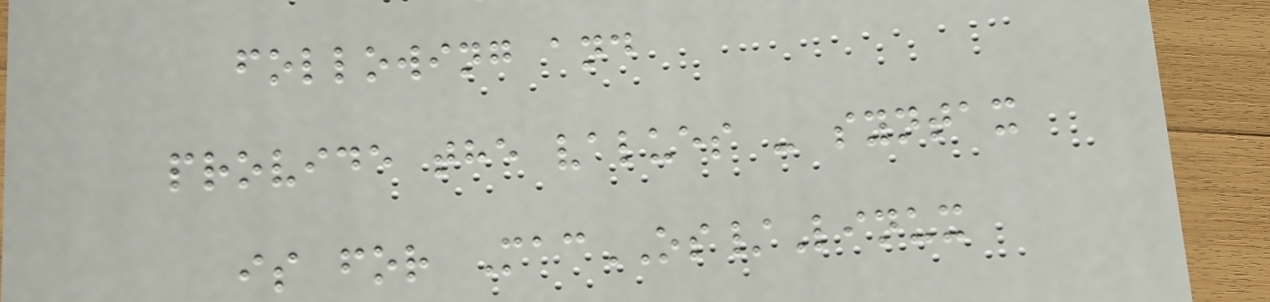following and
provide the values - syntax
is for MacOS/Linux
